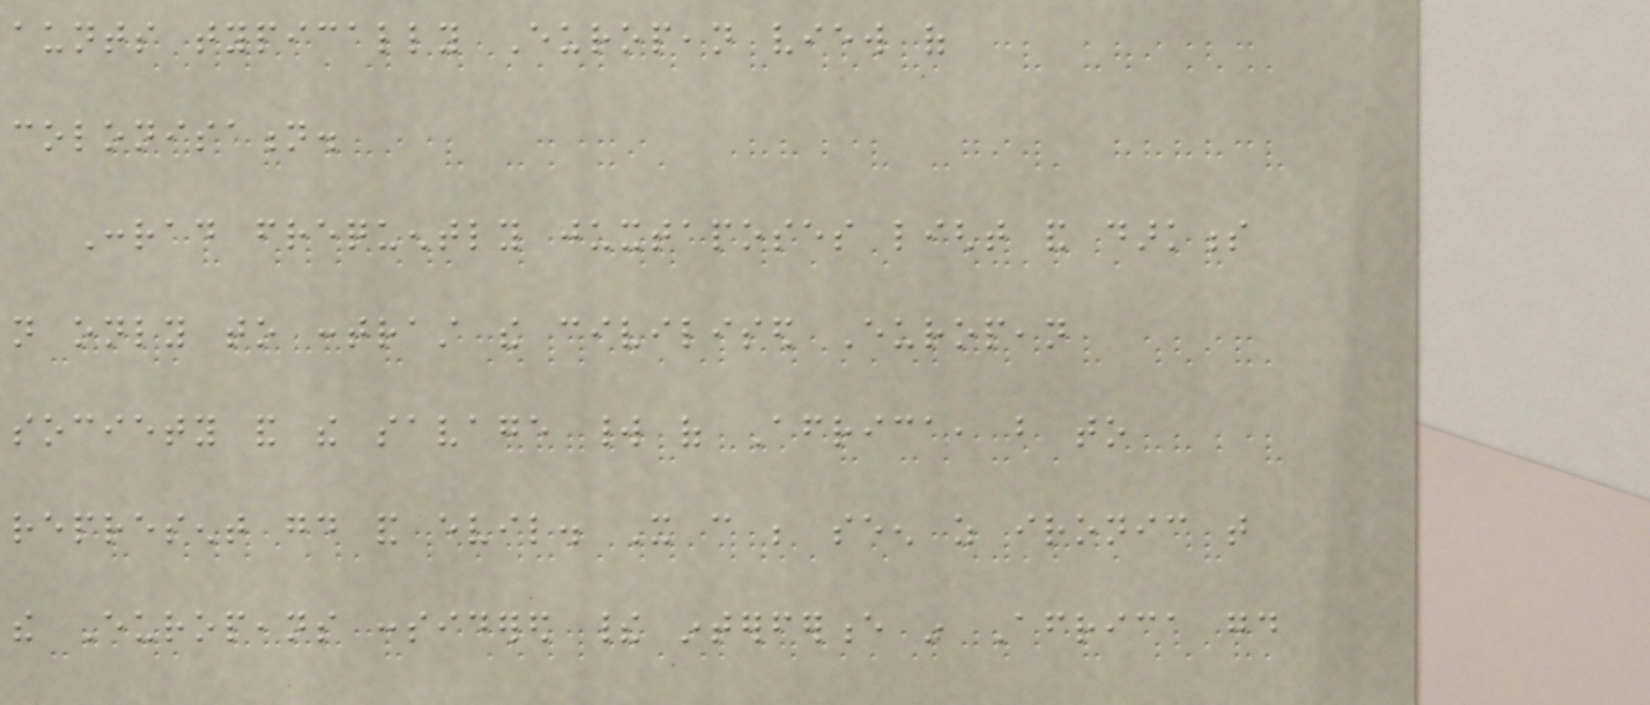aunts typically European view of
colonisation.
Conrad frequently juxtaposes light and darkness
not only to contrast the civilised European
society and the savage world of Africa, but to
represent good and evil. It can be seen as ironic that
the Europeans considered their interference in Africa good
